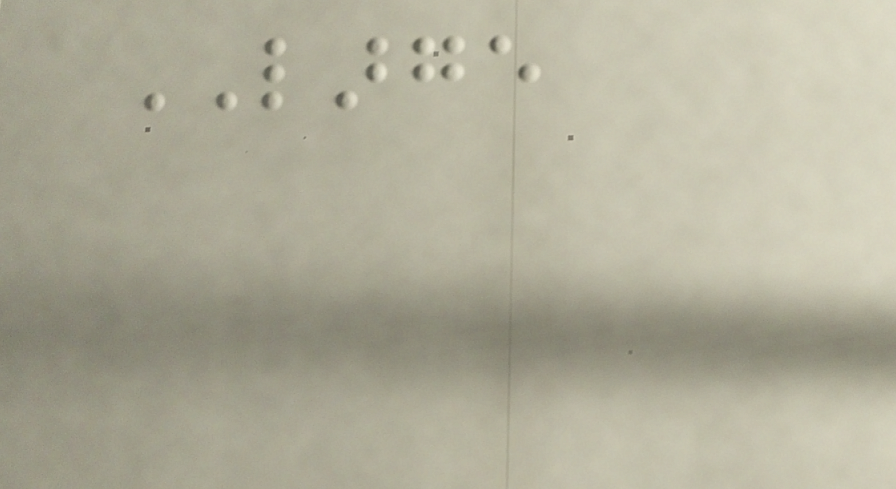LARGE
